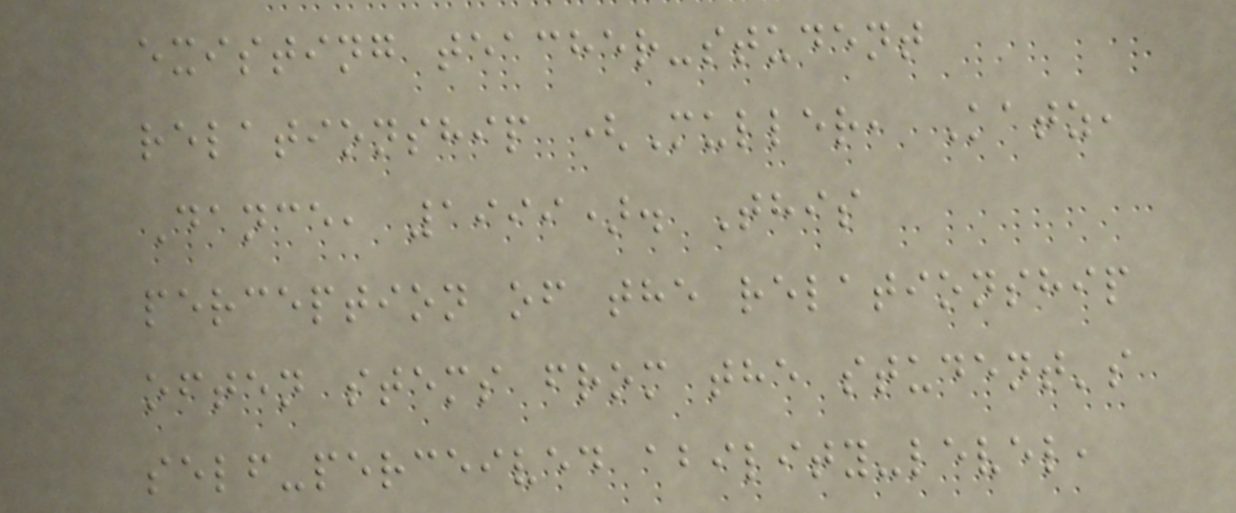existing teacher-student
relationship (Muller, Katz,
Dance, 1999). This
perception of the relationship
often stems from the student's
self-perceived ability-level,
